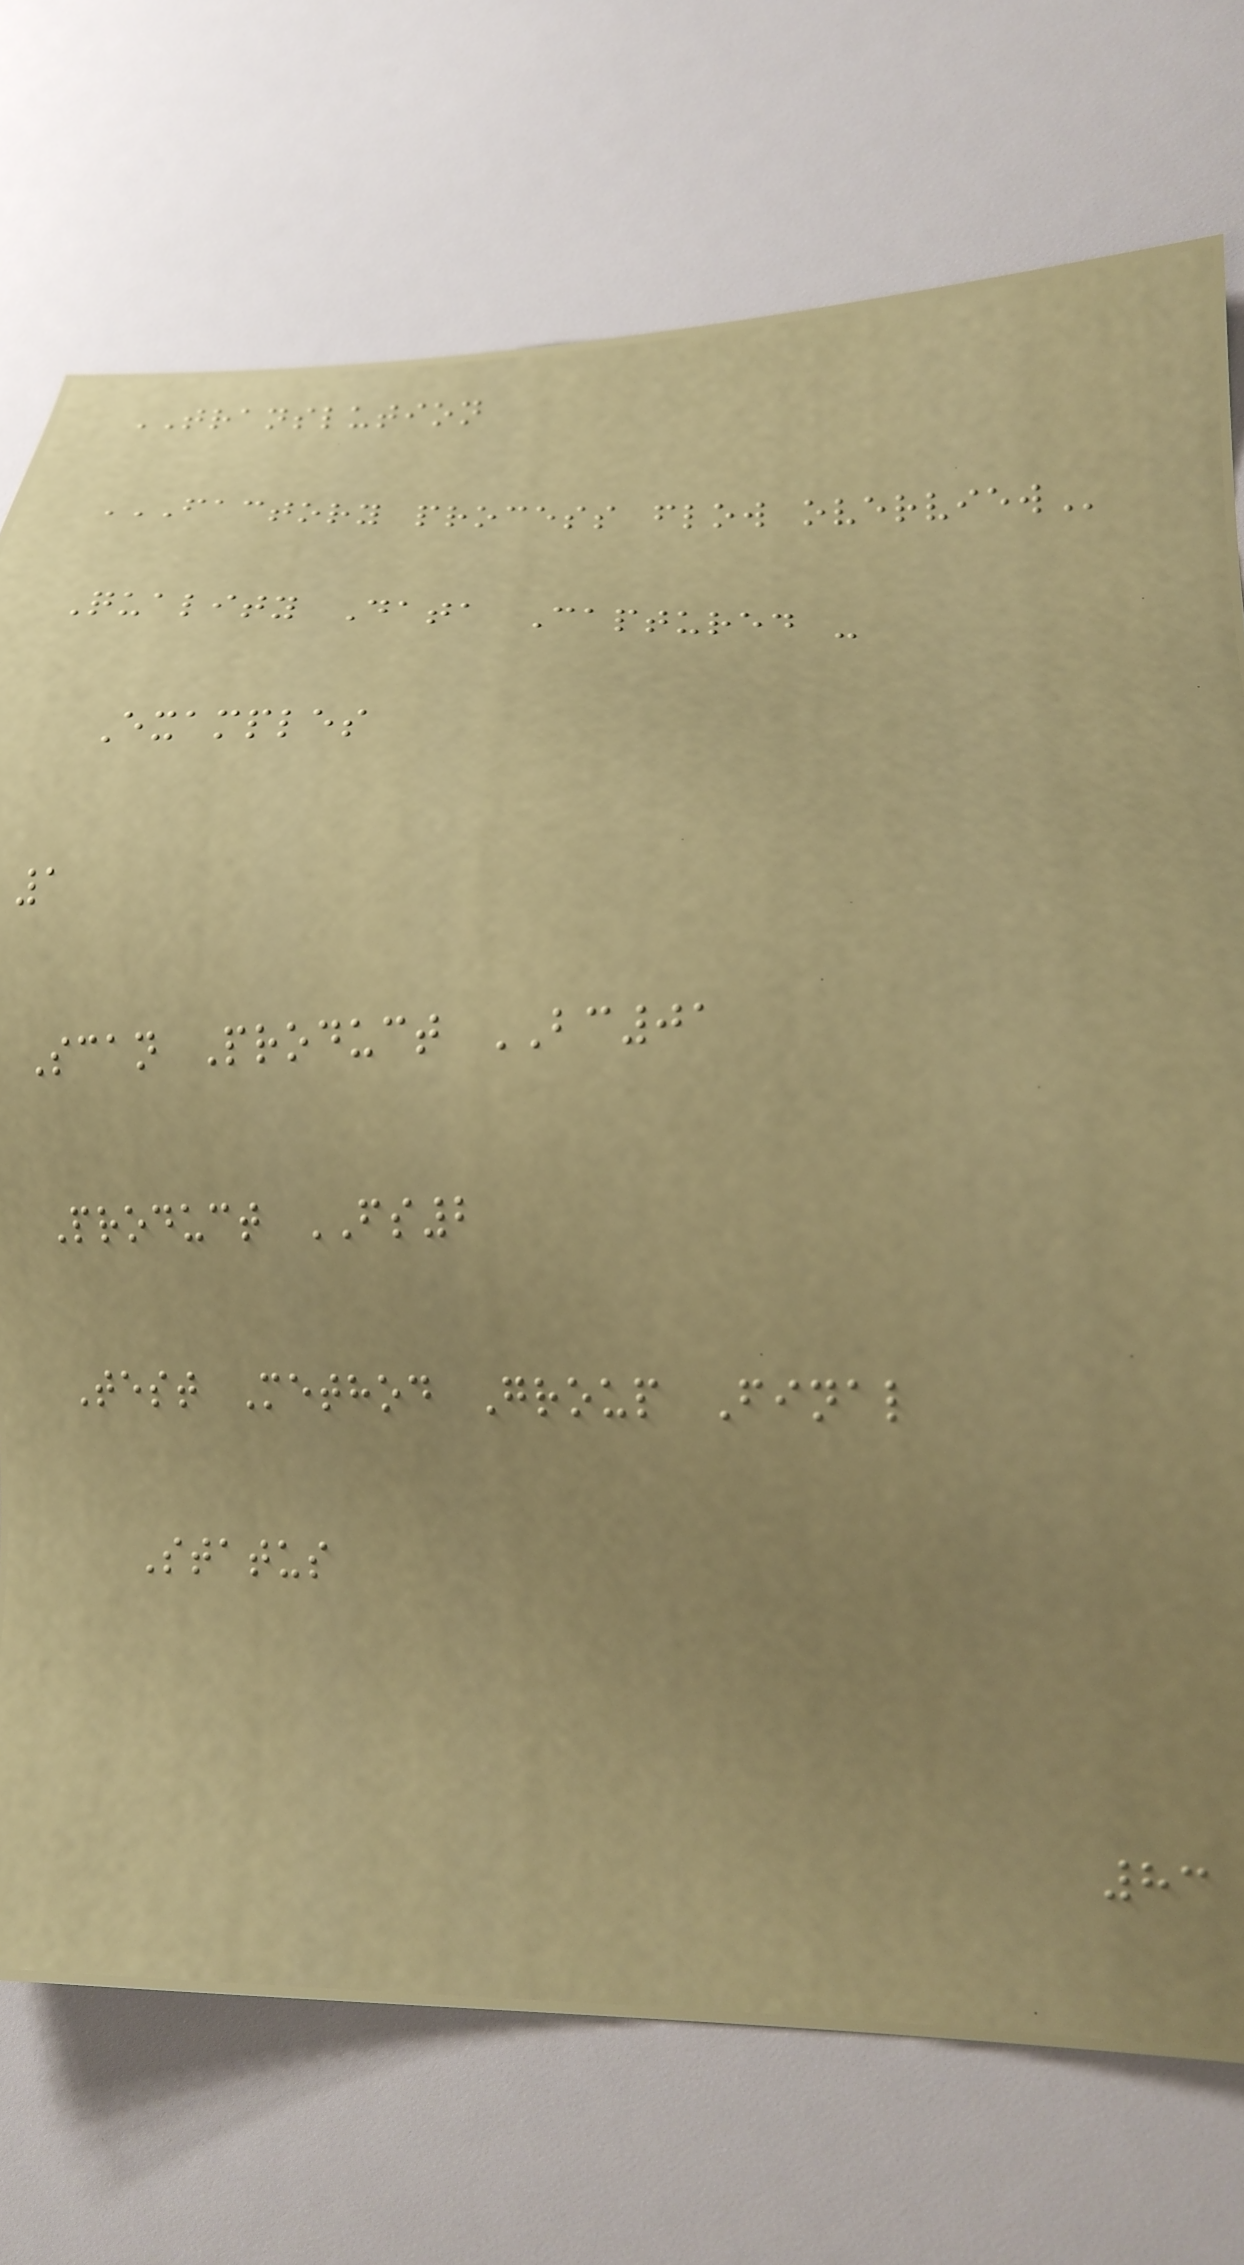TRANSLUTION
FACTORY PROCESS FLOW OVERVIEW
Quality Data Captured -
Examples
1
Scan Product BC01
Product FS2
Test Method Group Final
Status
83
